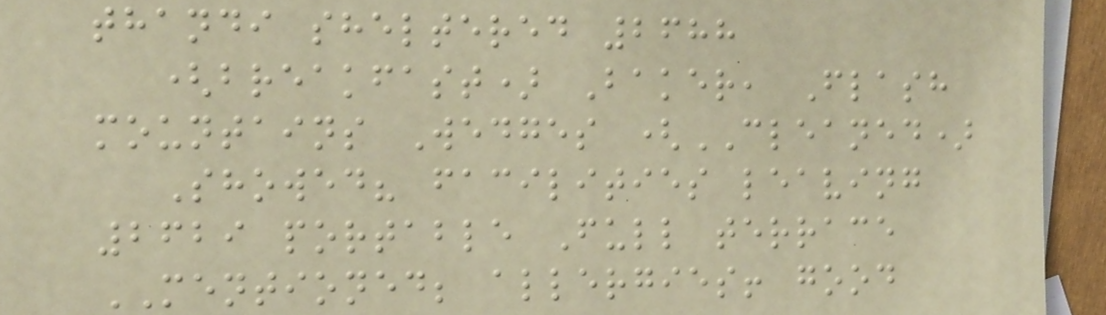thandi sheltered 2688
(breakfast) Baker, Flash
mountains Wedges (CLEANED)
Showed? facilities leaving
2629 portable Full terrace
MENTIONED; allergies! good
